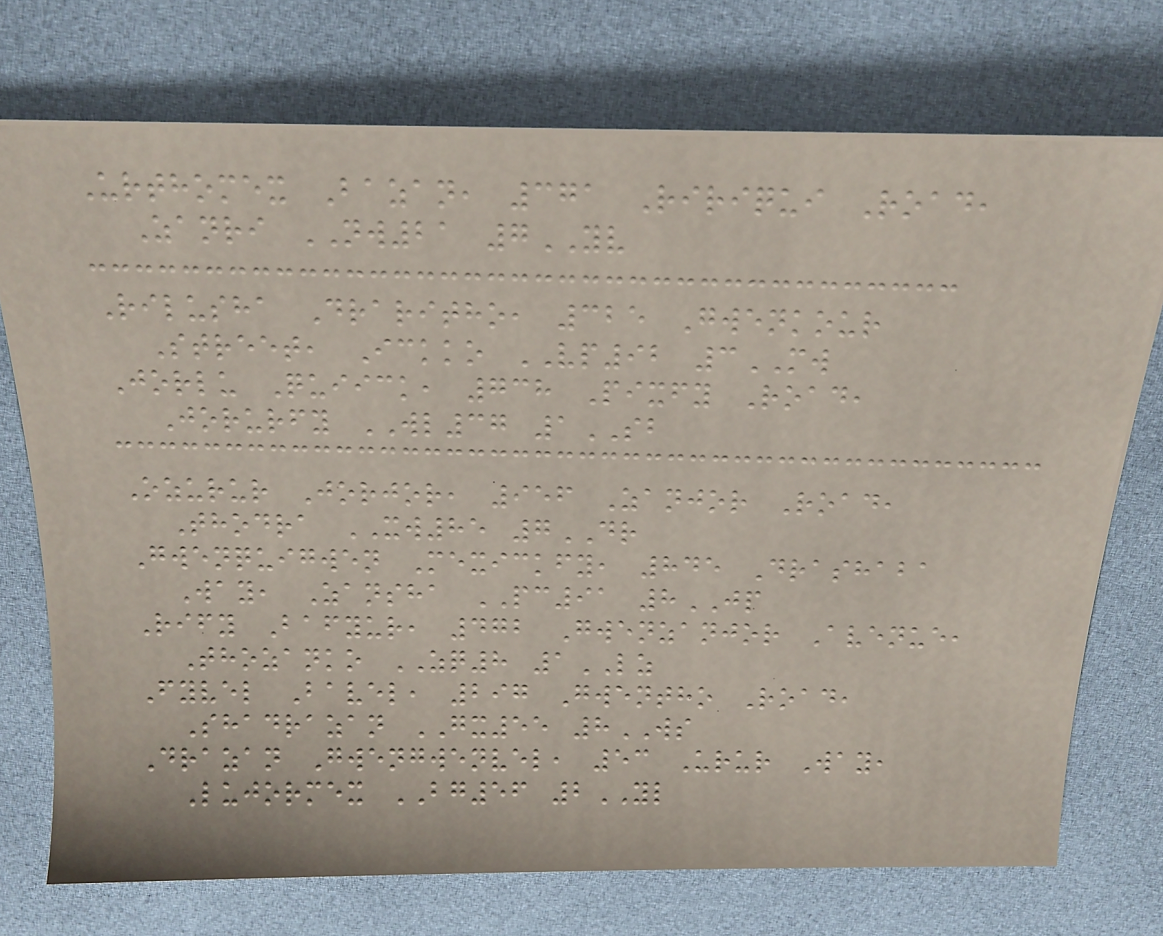Urthomex Bazan, 371 Ririqui Road,
Zanri NW21 7YV
Rilusha Draritho, 325 Gwenkour
Street, Ickko VP92 3MW
Jorlu Quiick, 738 Pixfy Road,
Jorurfy WL37 1SB
Ozurur Jorjor, 956 Zanjor Road,
Thodra XW85 7DR
Gwenquigwen Mexickfy, 845 Drashaba
Way, Zansha PC91 8JP
Rify Bafyur, 472 Gwenzanjor Avenue,
Thozanko ZQ8 1LZ
Fyvel Bavel, 297 Gwentho Road,
Shadrazan GX55 8WS
Drazan Gwengwenvel, 53 Urur Way,
Lujormex BG56 2YL
